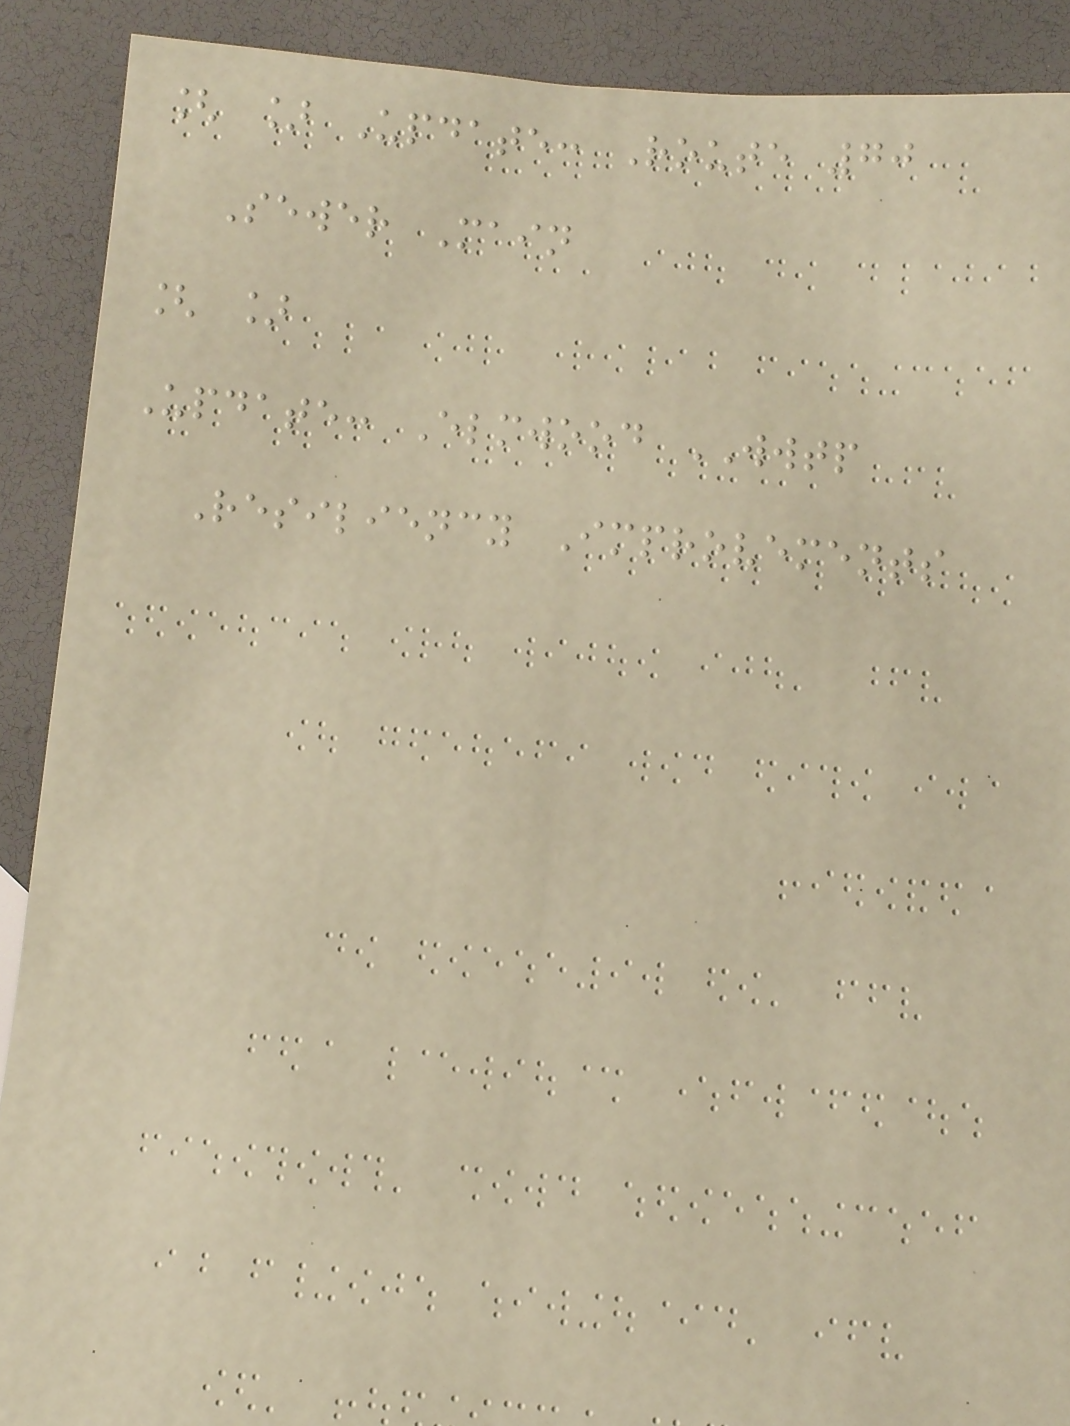[ ] Update: Route 70
Sewer Main
[ ]
Update: Elmwood WWTP
Resiliency Improvements
